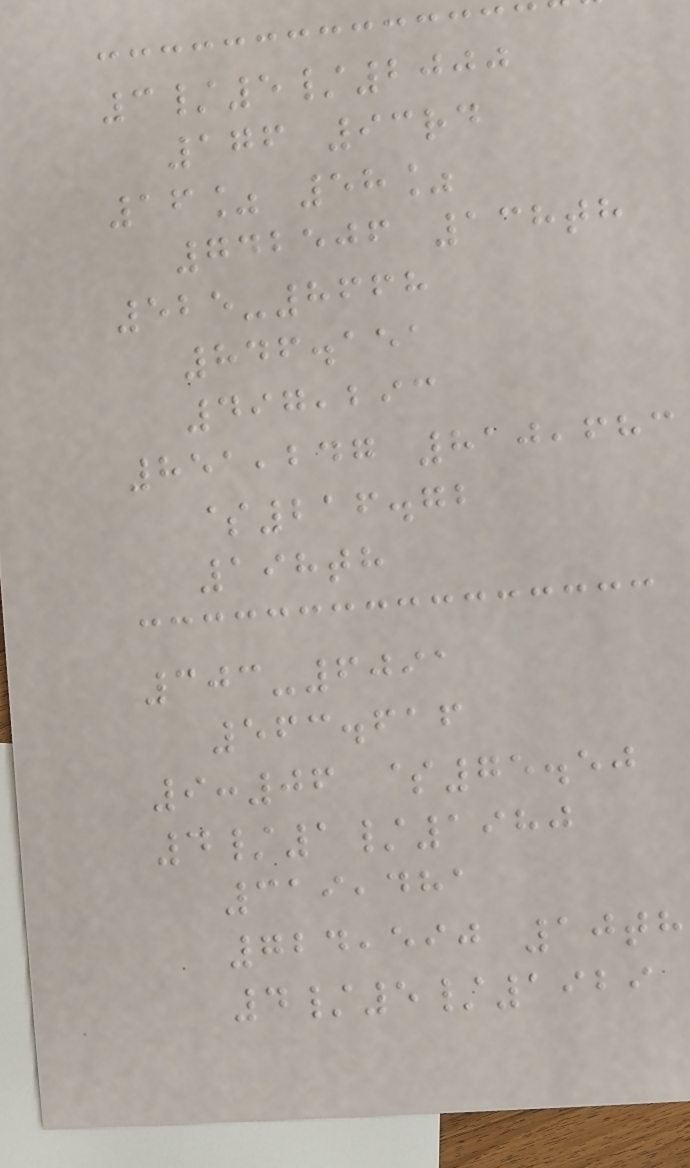3/5/2000
176 93rd
16% 58%
742506 138th
525-8668
846.151
497,293
851,247 810,683
$216.72
198th
303-6091
563.616
9:06 $75.50
4/1/1980
319,481
724,590 10th
4/5/1929
